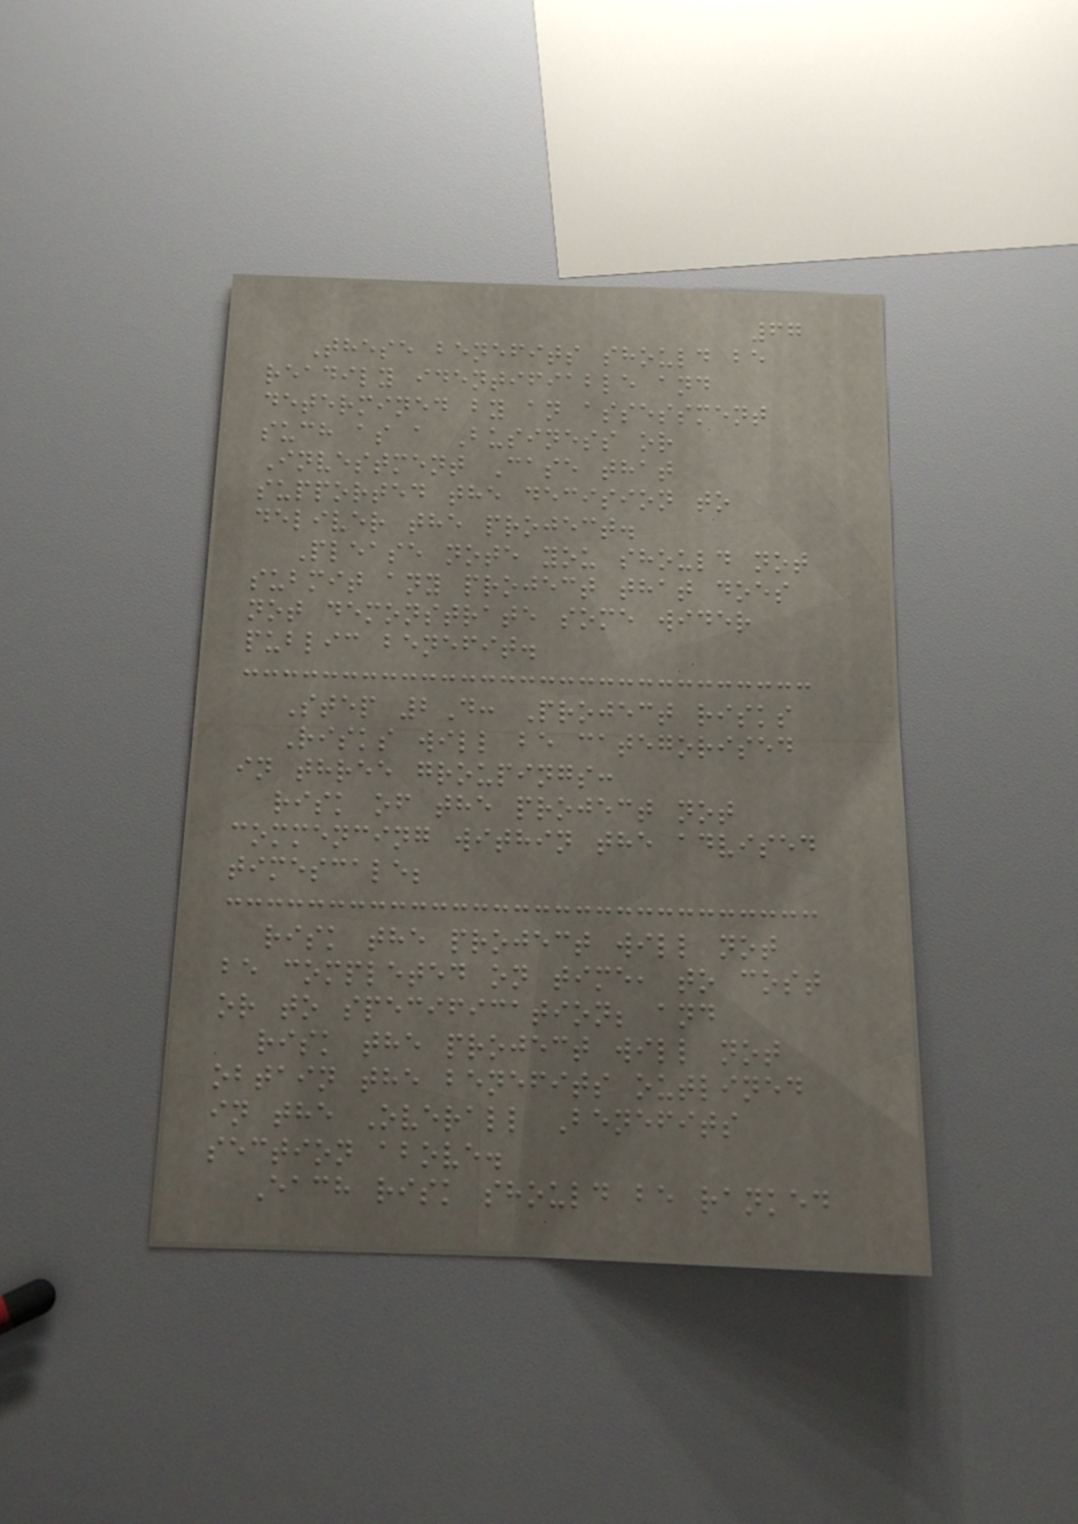67
These benefits should be
readily identifiable and
determined by an assessment
such as a Business or
Investment Case that
supported the decision to
deliver the project.
Please note you should not
submit any project that does
not demonstrate some wider
public benefit.
Step 2D: Project risks
Risks will be categorised
in three groupings:
risk of the project not
commencing within the advised
timescale;
risk the project will not
be completed on time, to cost
or to specification; and
risk the project will not
obtain the benefits outlined
in the Overall Benefits
section above.
Each risk should be ranked
